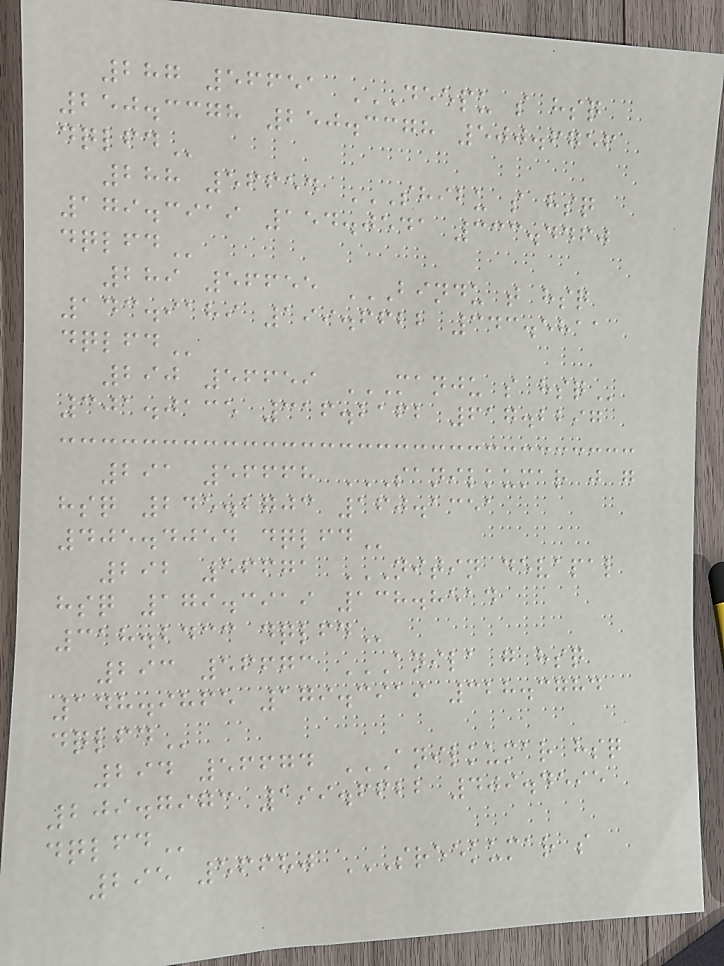287 56651 DEEPU S HSQ
250.3378 250.3378 500.6756
DQLFD
288 56654 SHIBU S HSQ
179.3919 154.0541 333.4460
DQLFD
289 56655 BINDU T HSQ
143.9189 199.6622 343.5811
DQLFD
290 56659 MANJU S HSQ
301.0135 316.2162 617.2297
291 56668 SANILKUMAR J G
HSQ 245.2703 160.1351
405.4054 DQLFD
292 56671 NITIN DEVAPAL
HSQ 179.3919 138.8514
318.2433 DQLFD
293 56673 ANILA G HSQ
148.9865 179.3919 328.3784
DQLFD
294 56674 ANILKUMAR HSQ
209.7973 199.6622 409.4595
DQLFD
295 56680 SREEKUMAR S
